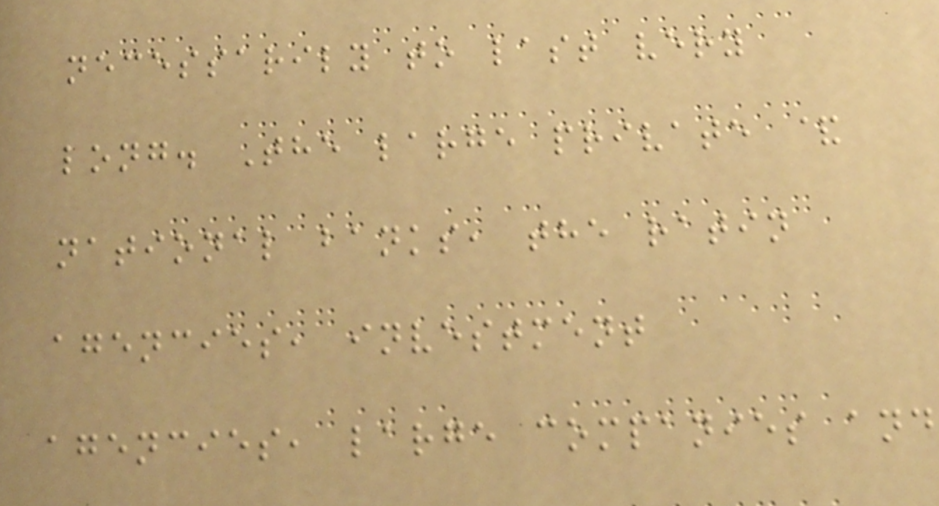necessarily to last very
long. The large private &
national banks, the ratin
agencies, investment
agencies, large companies and
